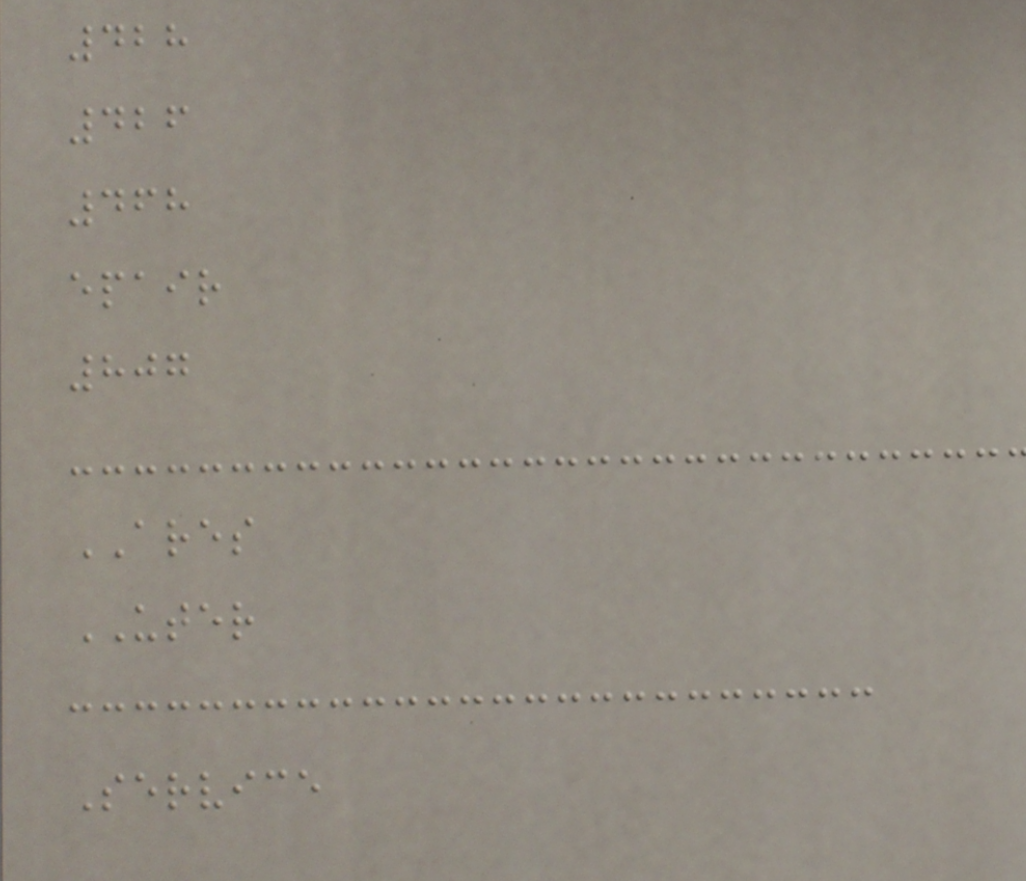428
426
468
epair
807
ARES
UTER
Service
